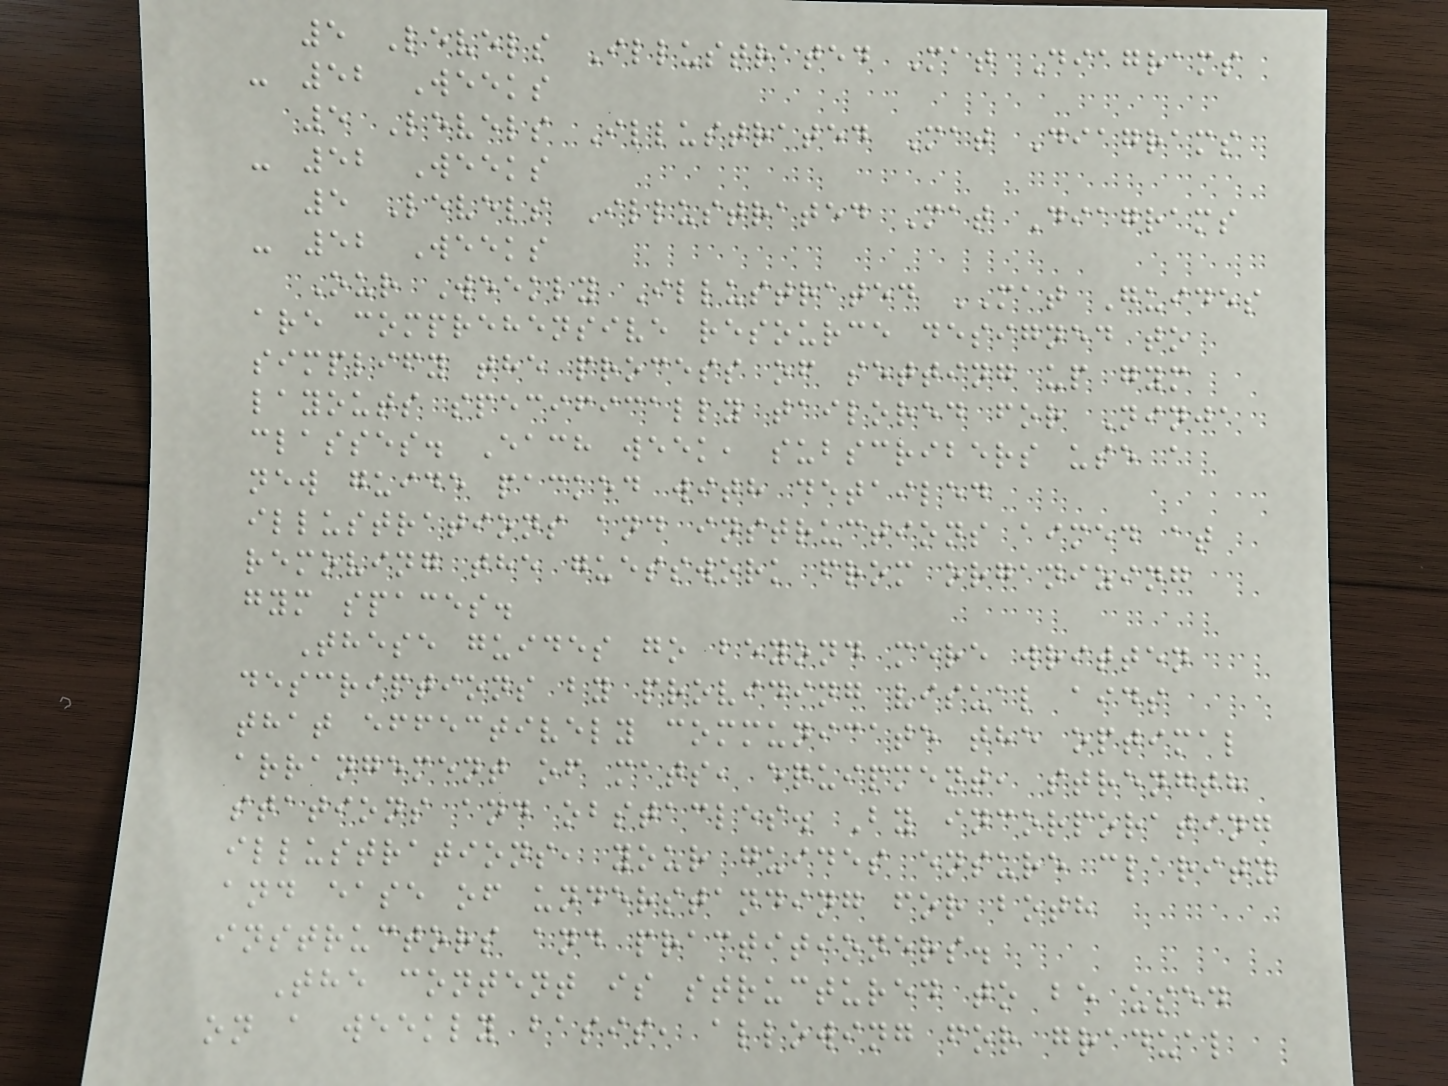5 Levels Illustrated Mat Diagrams
- 52 Weeks
5 Levels Illustrated Mat Diagrams
- 52 Weeks
5 Levels Illustrated Mat Diagrams
- 52 Weeks
Our Weekly Illustrated MAT Guides
are comprehensive resource designed to
simplify the process of setting up gym
layouts specifically tailored for Ninja
classes. Each week, subscribers use a
new guide packed with detailed
illustrations and instructions aimed at
removing the guesswork from organizing
gym spaces.
These guides go beyond mere written
descriptions by providing visual aids
that effectively communicate the optimal
arrangement of mats, equipment, strength
stations and obstacles. By incorporating
illustrations, your guides ensure clarity
and ease of understanding for both
instructors and practitioners.
The content is structured to be used
on a weekly basis, allowing for gradual
